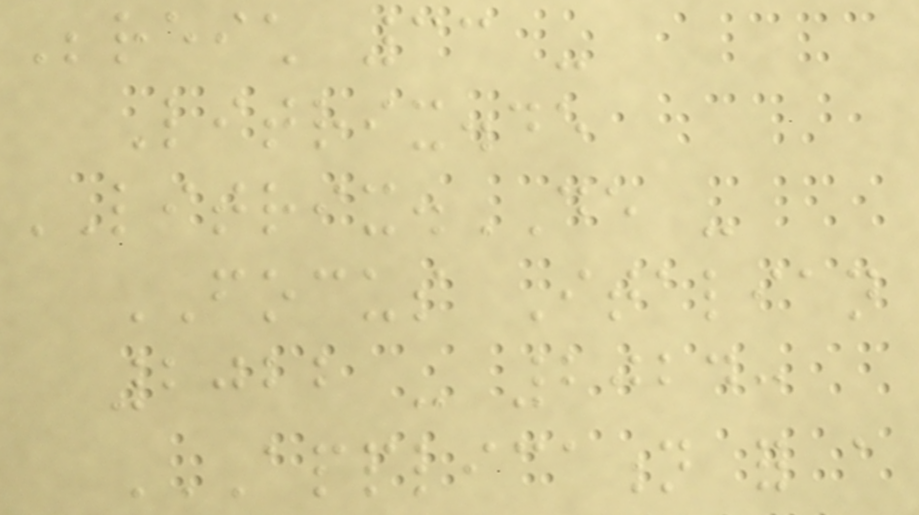Bereich 33 -
Litrix.de
LITRIX.DE -
FOCUS Italian
2022 - 2024:
APPLICATION FOR A
